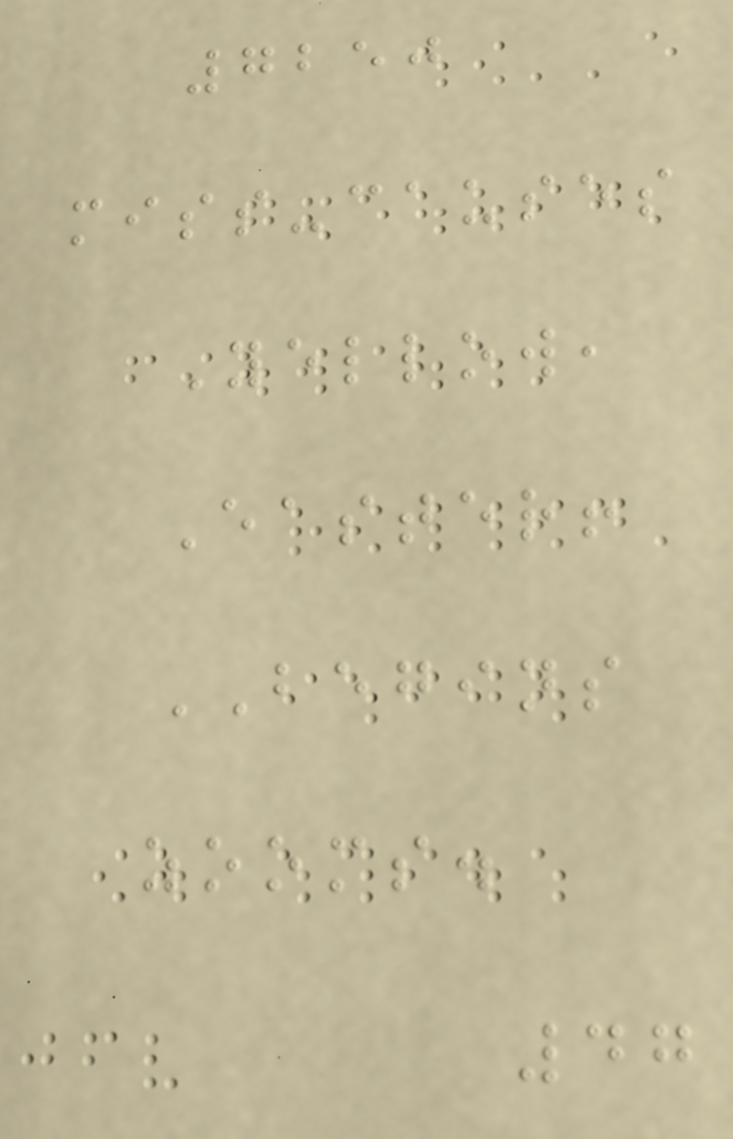7250
miss-causes
Yellow,
Easter!
BEGINS
zooms.
47
